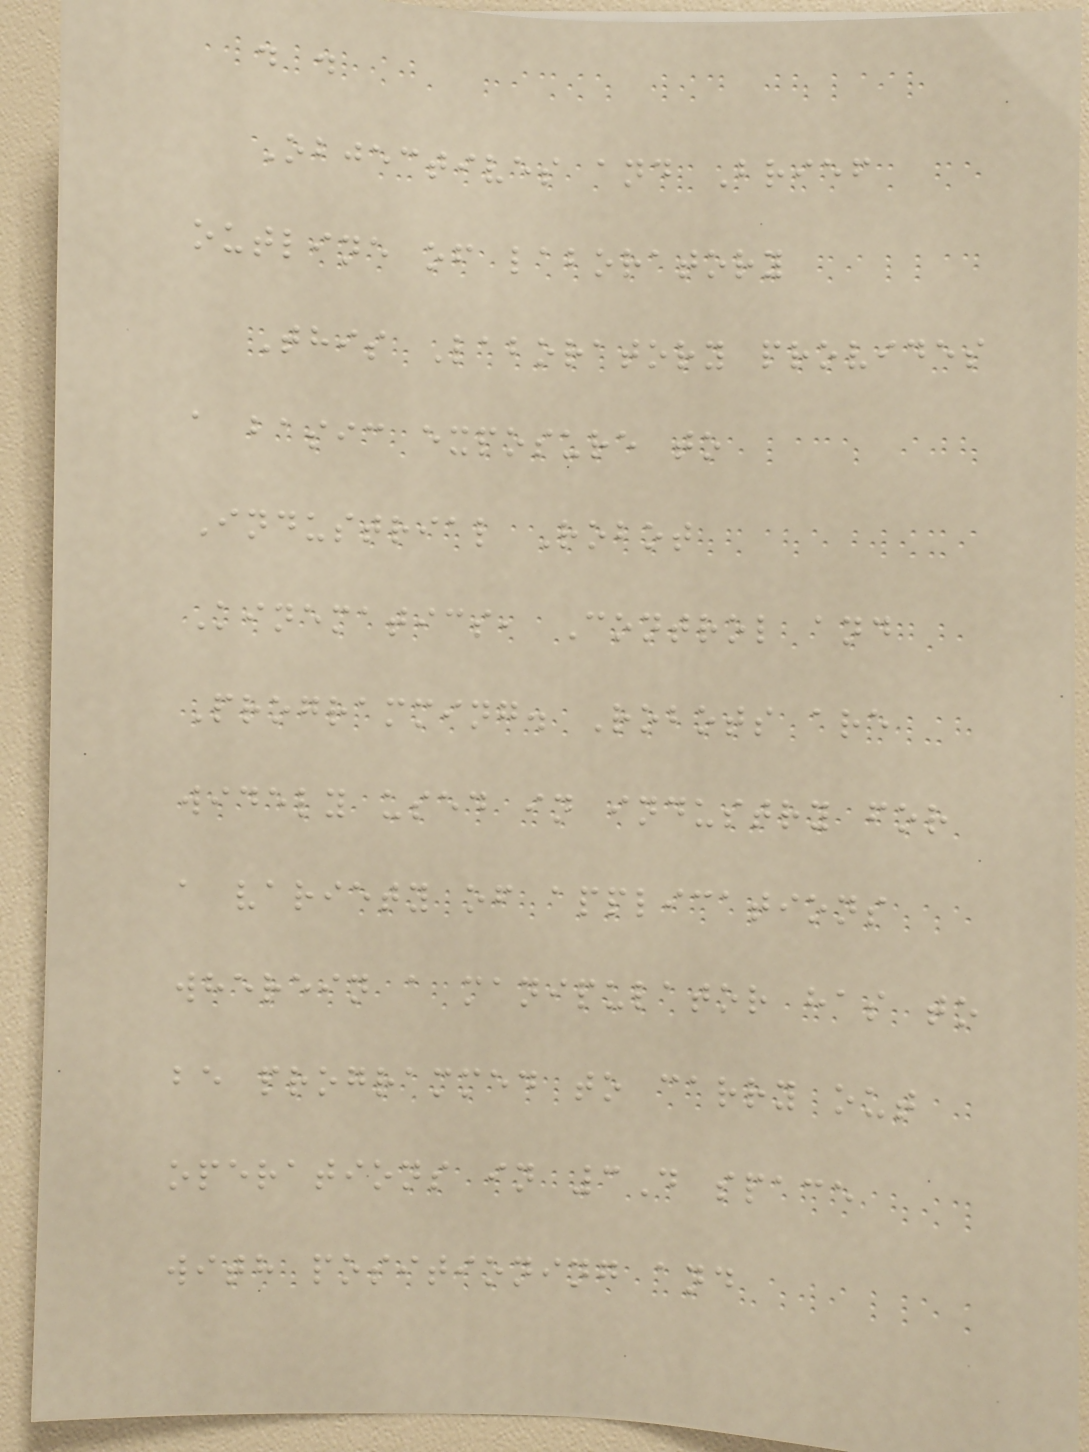. .
Objectives and Brief
outline of laboratory
This Laboratory provides
a basic exposure to
Industrial Robot
Kinematics, Control and
Programming. Robots are
widely used in industry for
a variety of applications
wherein a manipulator has to
be programmed to carry out
operations in 3D space
with positioning and
